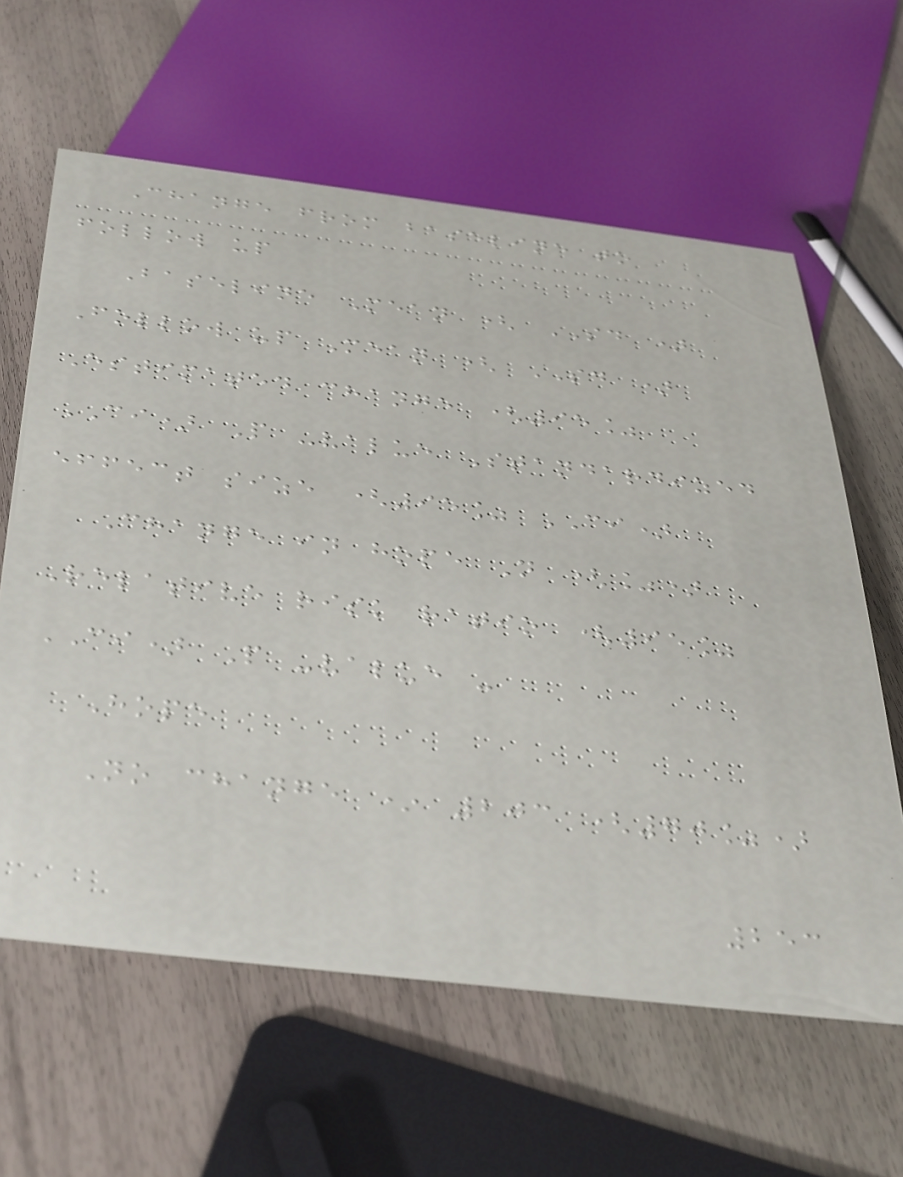Change from baseline to
follow up
Baseline Mean ( SD )
Follow up Mean ( SD )
Estimated change (95%
CI) P -value Standardized
effect size (95% CI)
Change in hope N (%)
Relative risk ratio (95%
CI) P -value -
Hope
No change * 203 (70%)
253
